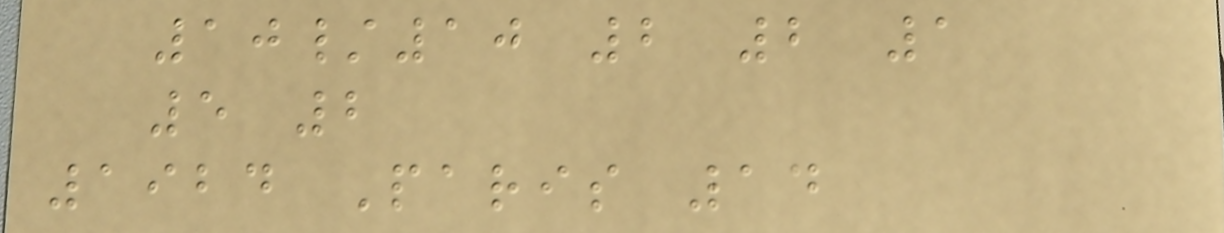10/10 2 2 1
5 2
1924 Paris 14
